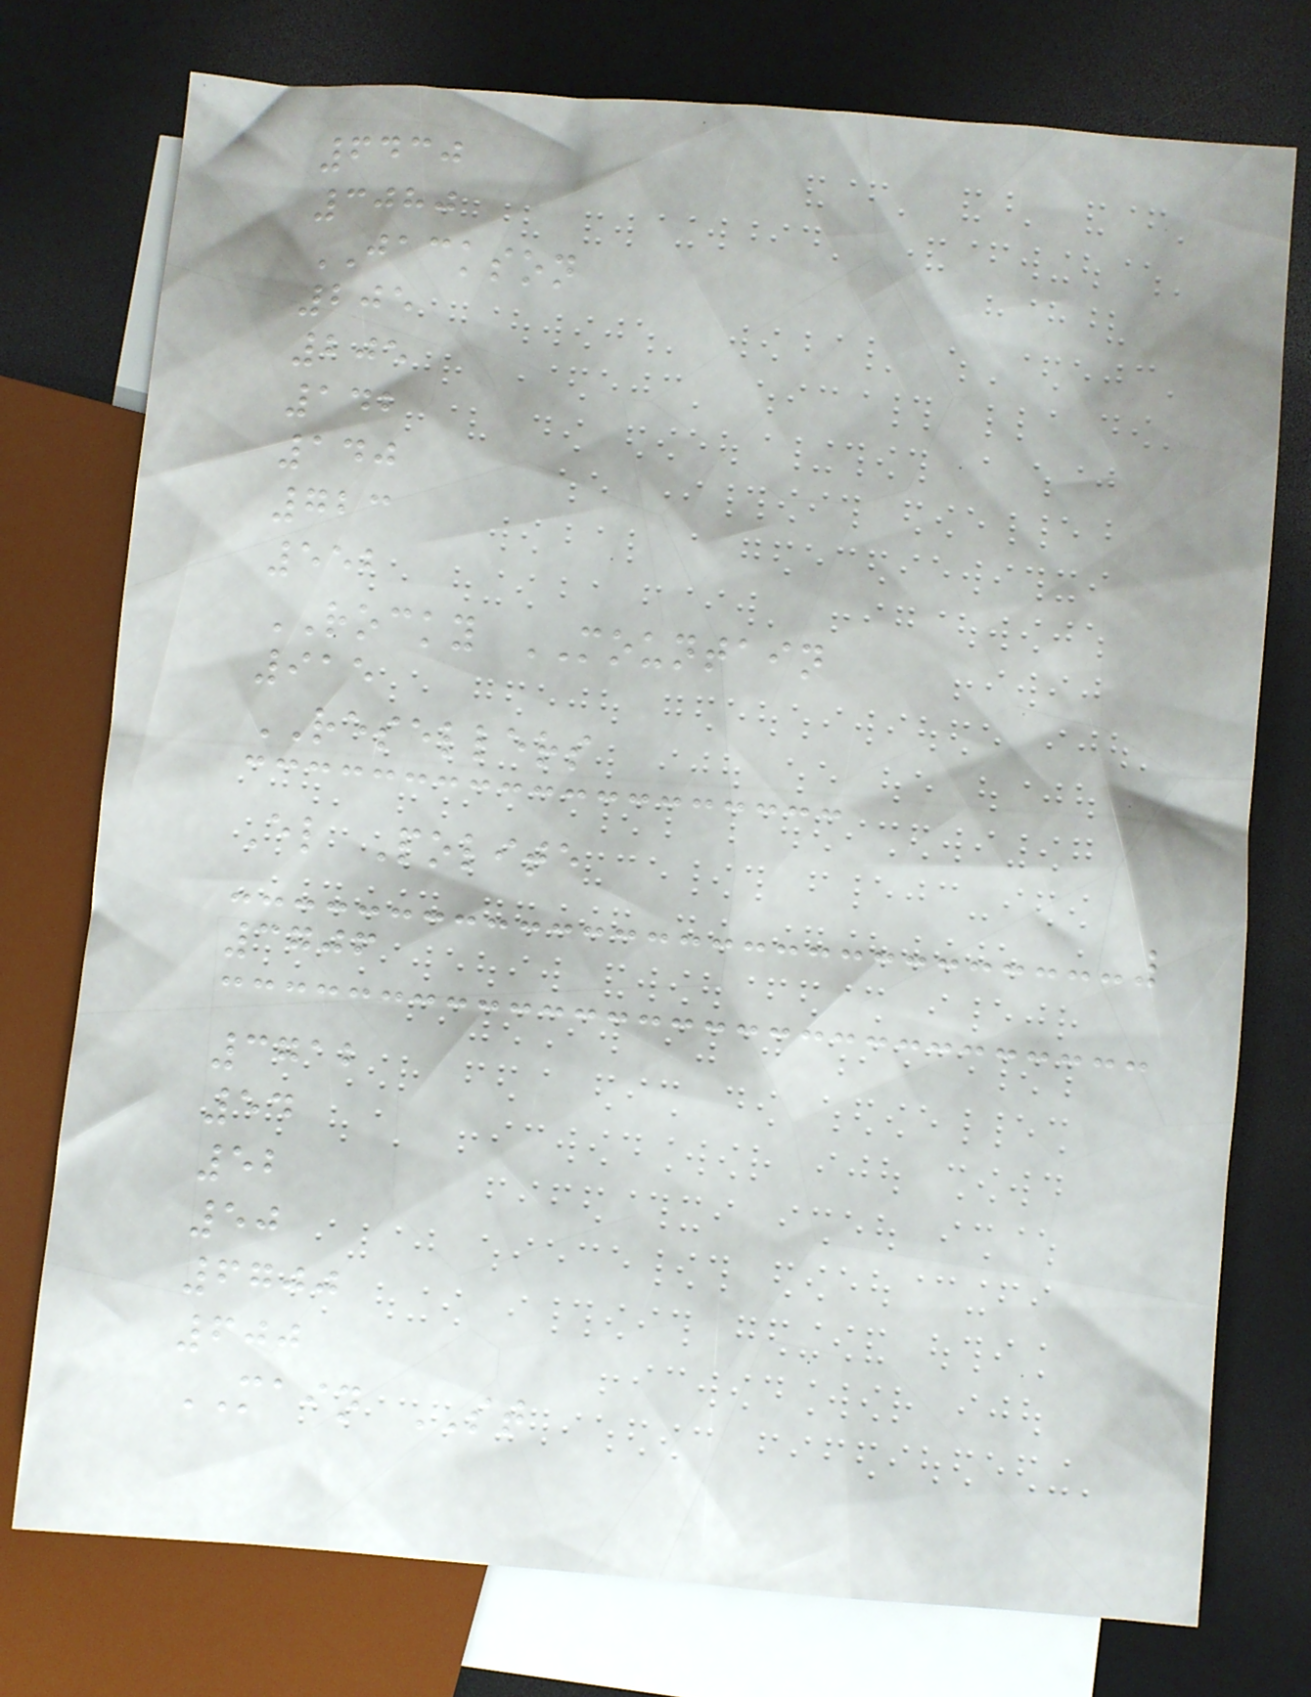6430
3080
JACKSON
205
205
142
140
723
552
ROCKY MOUNTAIN
915
RESELLERS
El Polite
3706
3712
54
52
50
6700
600
MAIN ST
